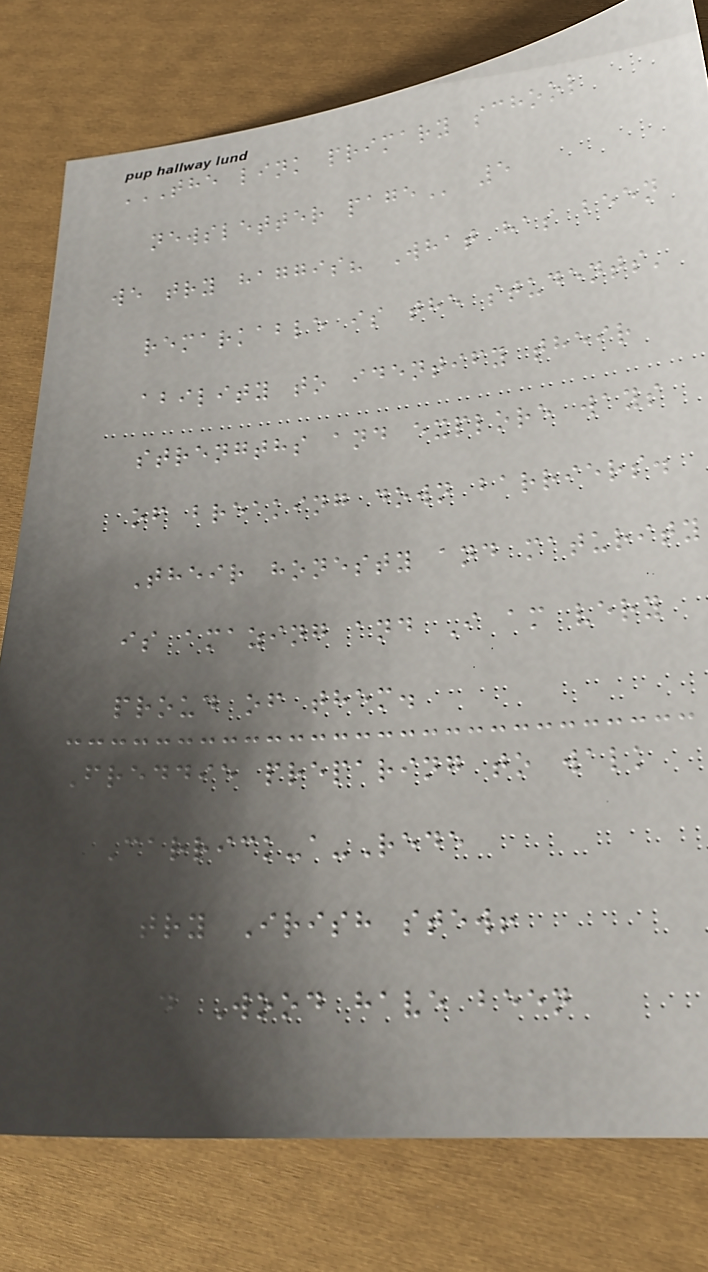THE LINK PRIMARY SCHOOL
NEWSLETTER PAGE 5
we try haggis? What has been
remarkable is the students'
ability to identify their
strengths and explore ways
of breaking down barriers.
Their honesty and maturity
is amazing and I am very
proud of them.
Freddie preparing to walk
Carrick-a-Rede
and try Irish stew!
KS4 Wood have been
